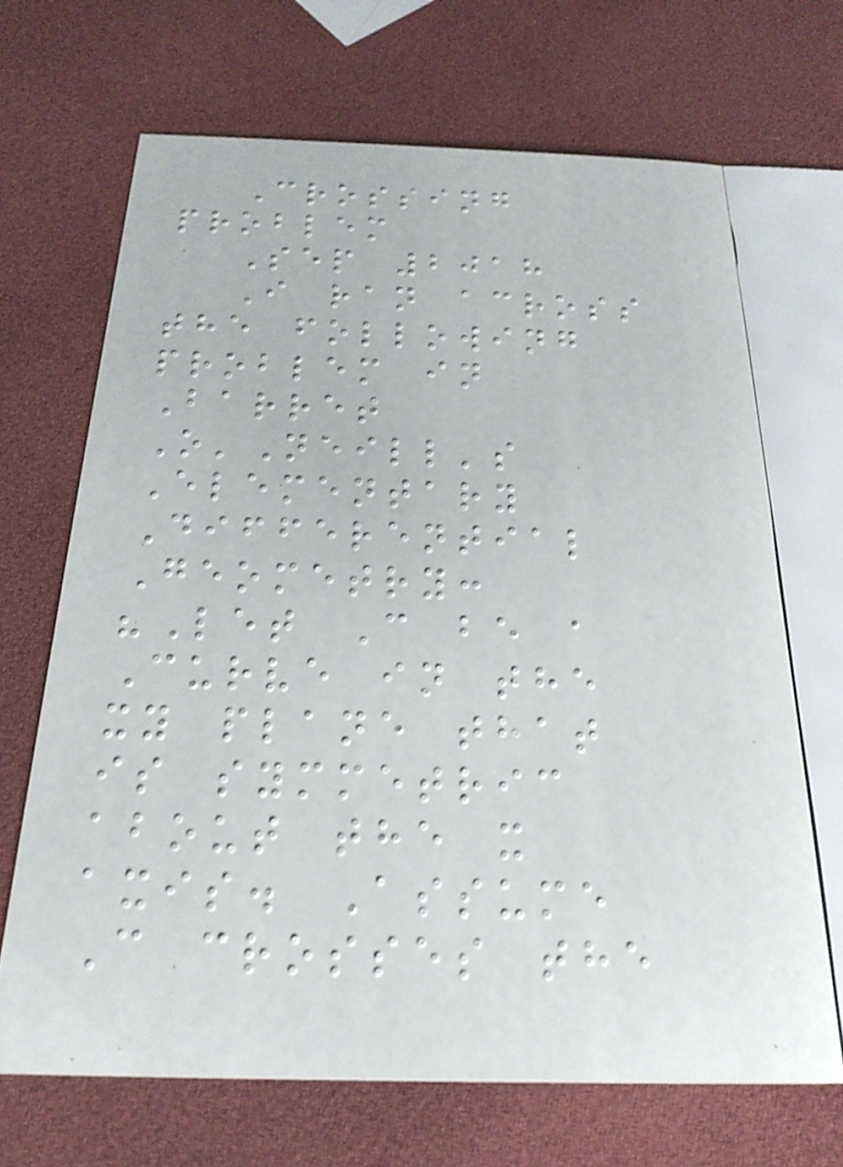Crossing
problem
Sep 2018
I ran across
the following
problem in
Barret
O'Neill's
Elementary
Differential
Geometry:
"Let C be a
Curve in the
xy plane that
is symmetric
about the x
axis. Assume
C crosses the
